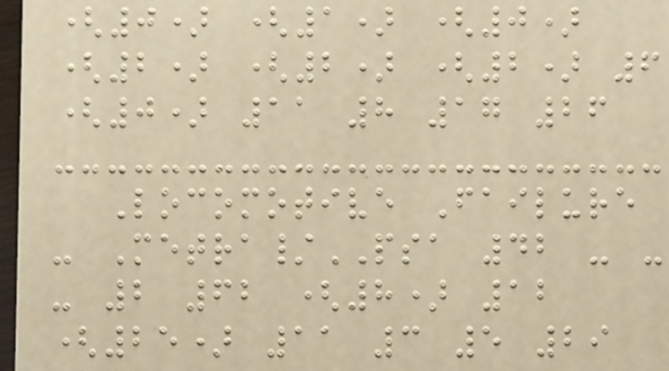(0) (1) (0)
(2) (2) (2) 6
(0) 11 8 17 26
Locomotive Failure
- Metra/PSA 42 - -
- 2 62 (8) 12
(25) 11 3 5 29
